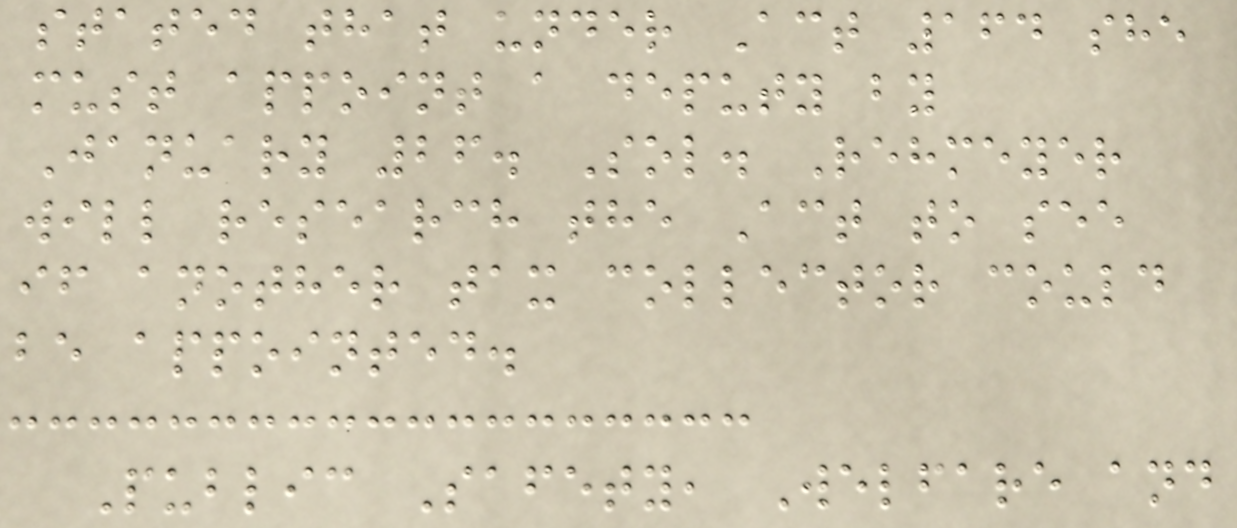stated that under Act 164 she
must appoint a deputy by
January 26. Sol. Rehmeyer
will research the Act to see
if another tax collector could
be appointed.
Public Safety, Welfare and
